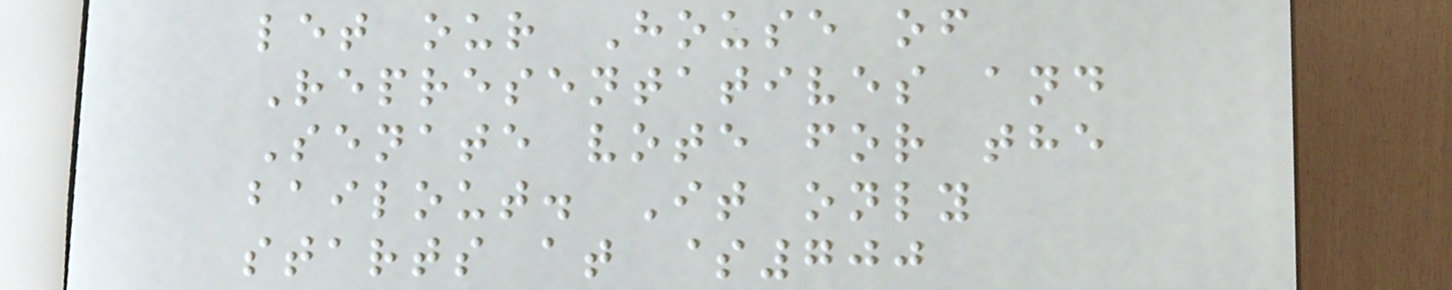let our House of
Representatives and
Senate vote for the
bailout. It only
starts at $700
